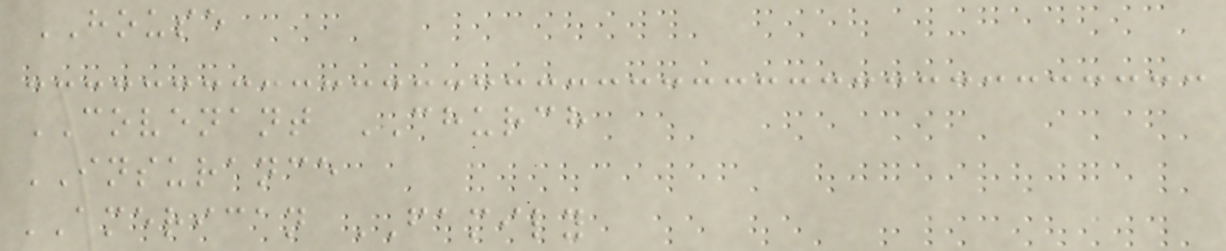HOUSE
COVENANT CHURCH
INSURANCE
AMERICAN FAMILY
